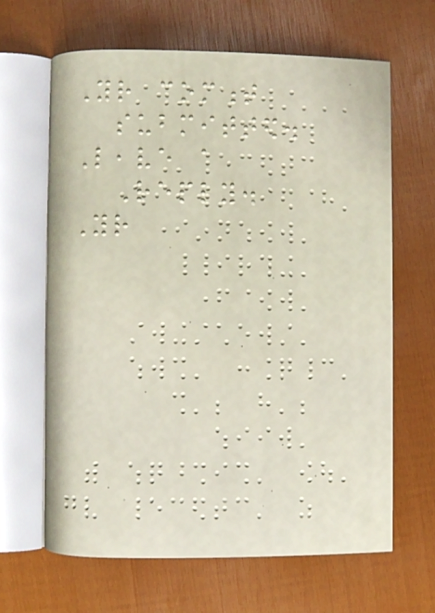Your comment
submitted.
Leave a
Reply.
Your
